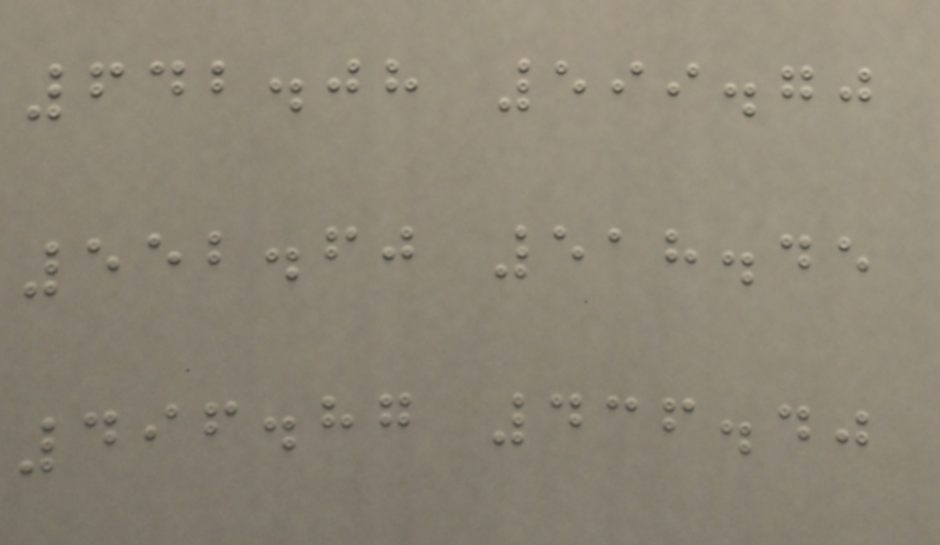642.08 599.70
552.60 518.45
496.87 436.40
